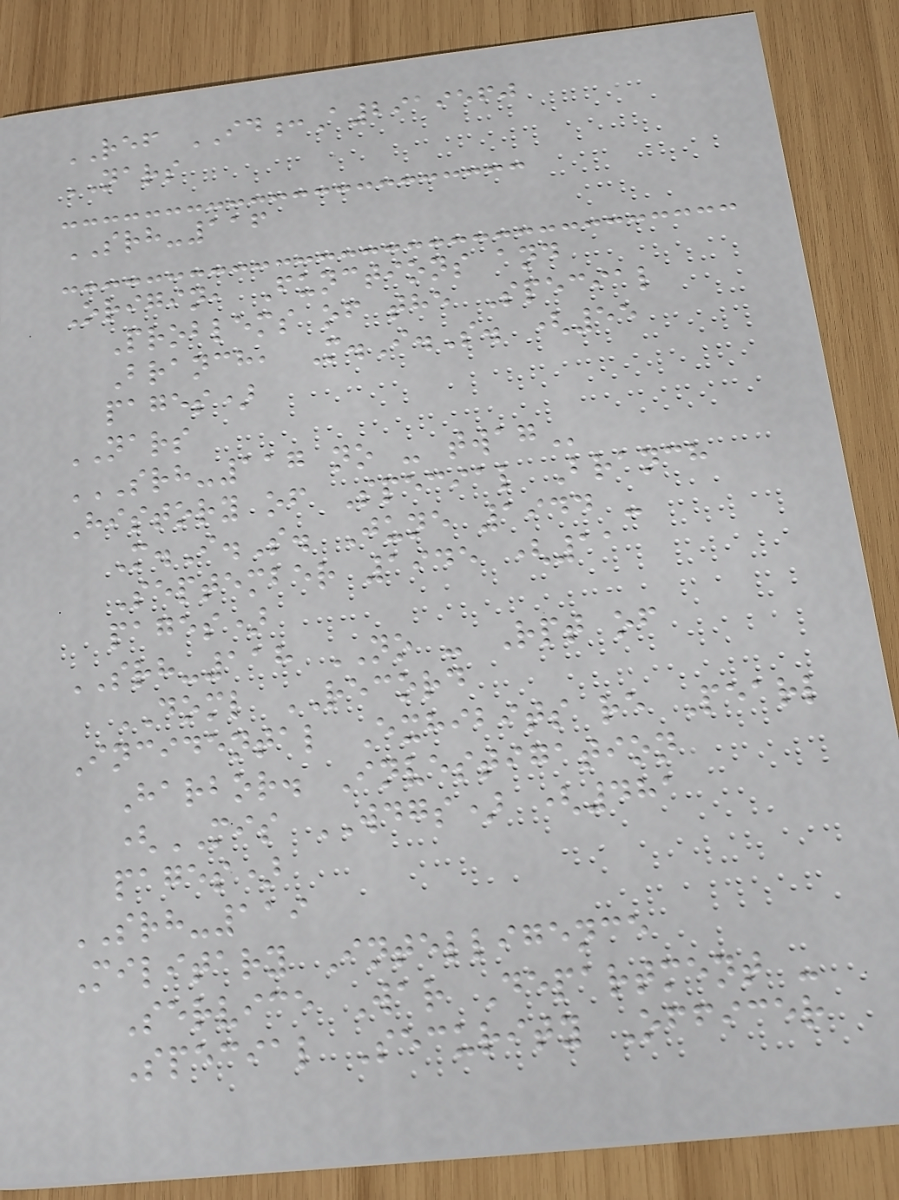REF ID:A2919560
NARS
SRH-116
Origin, Functions and
Problems of the Special
Branch, M.I.S. (55
pages)
NARS
SRH-117 NO - TWAG
History of Special Branch
M.I.S. June 1944 -
September 1945 (11
pages)
SRH-118 NO - Rpt of
DOML RECORD
Incidental Exhibits re Pearl
Harbor. Investigation
(MIS WDGS) (481
pages)
SRH-119
Military Intelligence
Service War Department -
Special Security Officer
